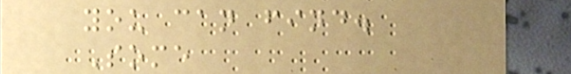you can find.
Some
